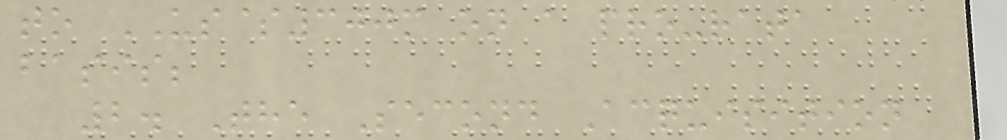to US$300m on a pro-rata
basis;
2. The Second Acquisition
